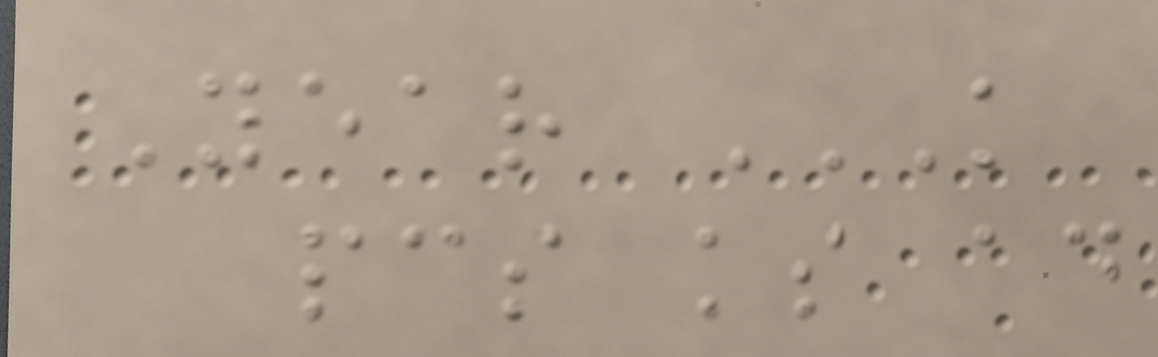Year K
PCS KS AD
